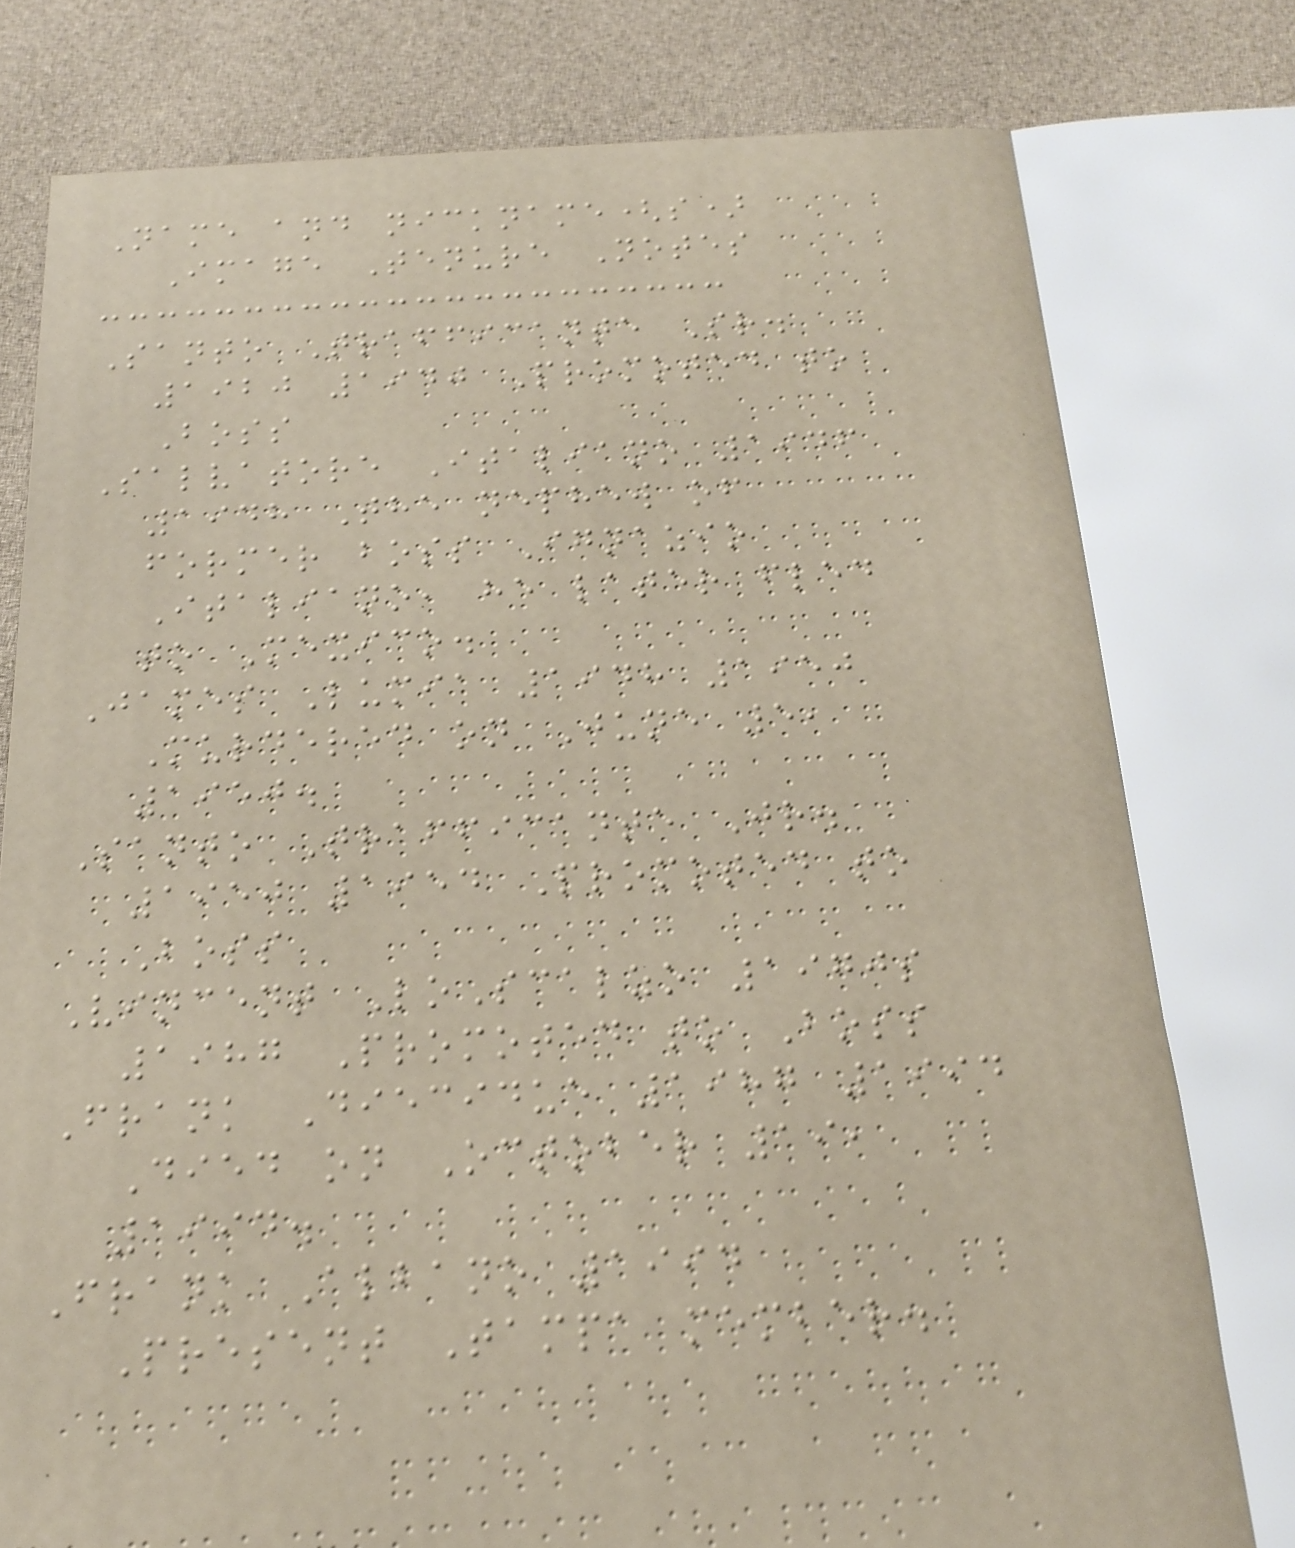Name and nickname(s)
Image Tenure Notes
Santo Trafficante Sr.
1920 1940 Promoted to
Boss
Salvatore Italiano 1946
1948 The nephew of
former boss Ignazio
Italiano, he later fled
to Mexico.
James Lumia 1948 1950
Murdered on June 5,
1950.
Santo Trafficante Jr.
1950 1954 Promoted to
Boss
Vincent LoScalzo 1970s
1987 Promoted to Boss
Frank Diecidue 1987 1994
Died on October 19,
1994.
Frank Albano 1994
Present Tampa member.
